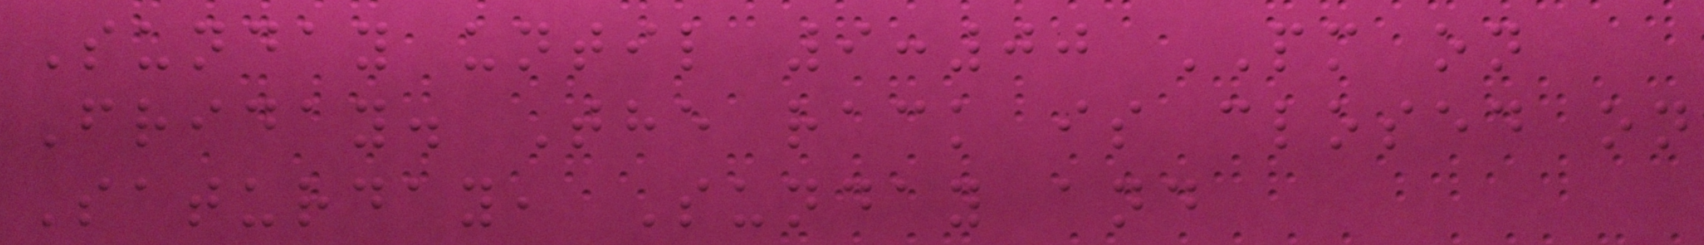Sunday until 9:00 PM on
Friday. The rack is closed on
Saturday, Sunday and
